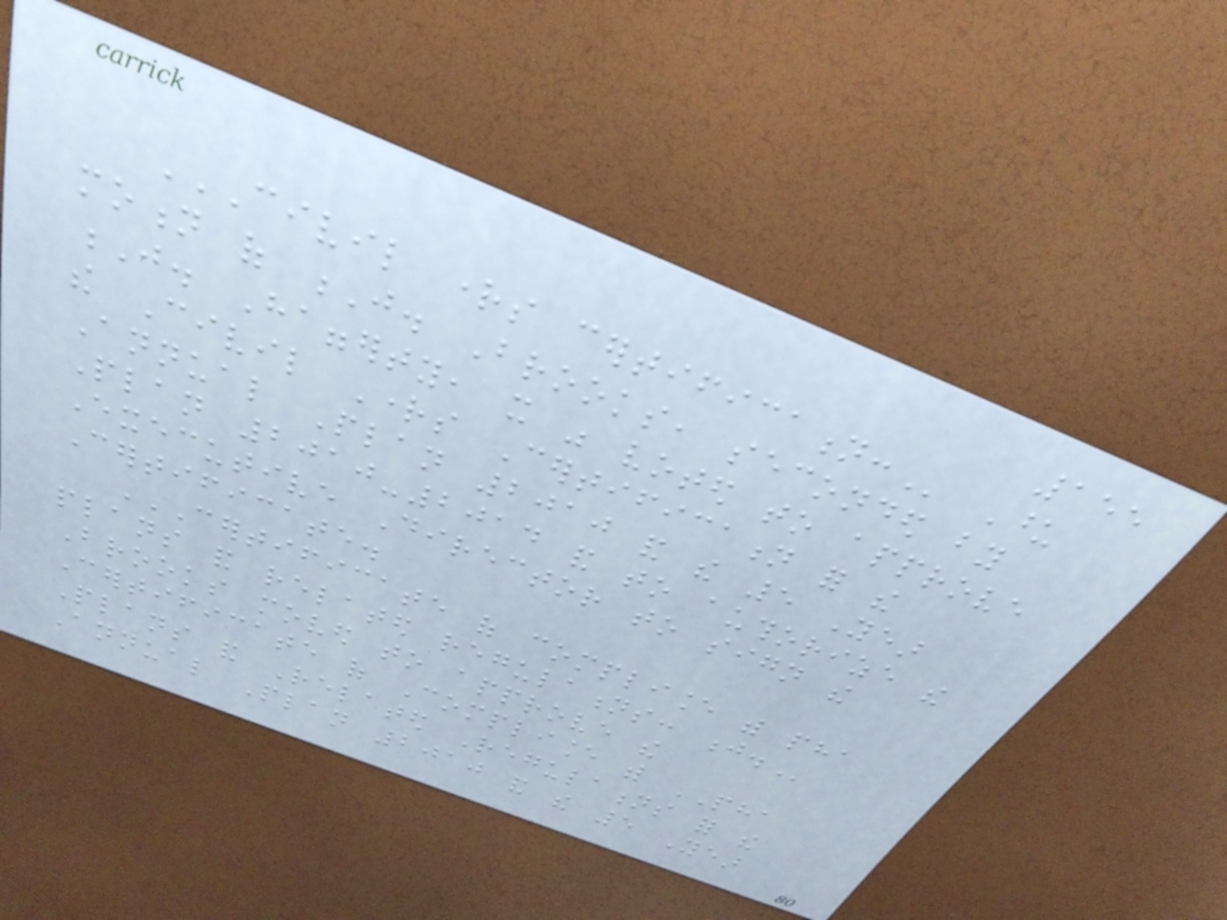155
CIVIL RIGHTS CERTIFICATION: Upon
motion of J. Brooks, seconded by
J. Haggerty, it was voted to approve
the Civil Rights Certification for the
Annual Plan 2010 and the 5 Year
Plan 2010-2014 and to authorize the
Executive Director to sign the
Certificate.
CERTIFICATE OF COMPLIANCE WITH PHA
PLANS AND RELATED REGULATIONS: J.
Brooks moved to approve the
Certificate of Compliance with PHA
Plans and Related Regulations for the
Annual Plan 2010 and the 5 Year
